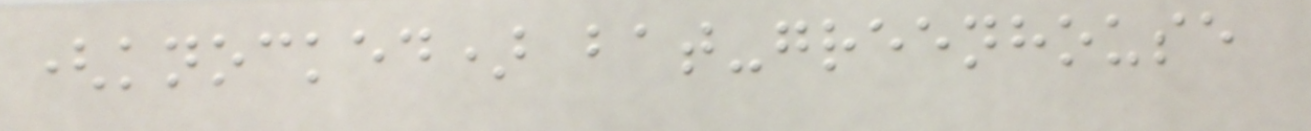(knocked) bat-greenhouse
